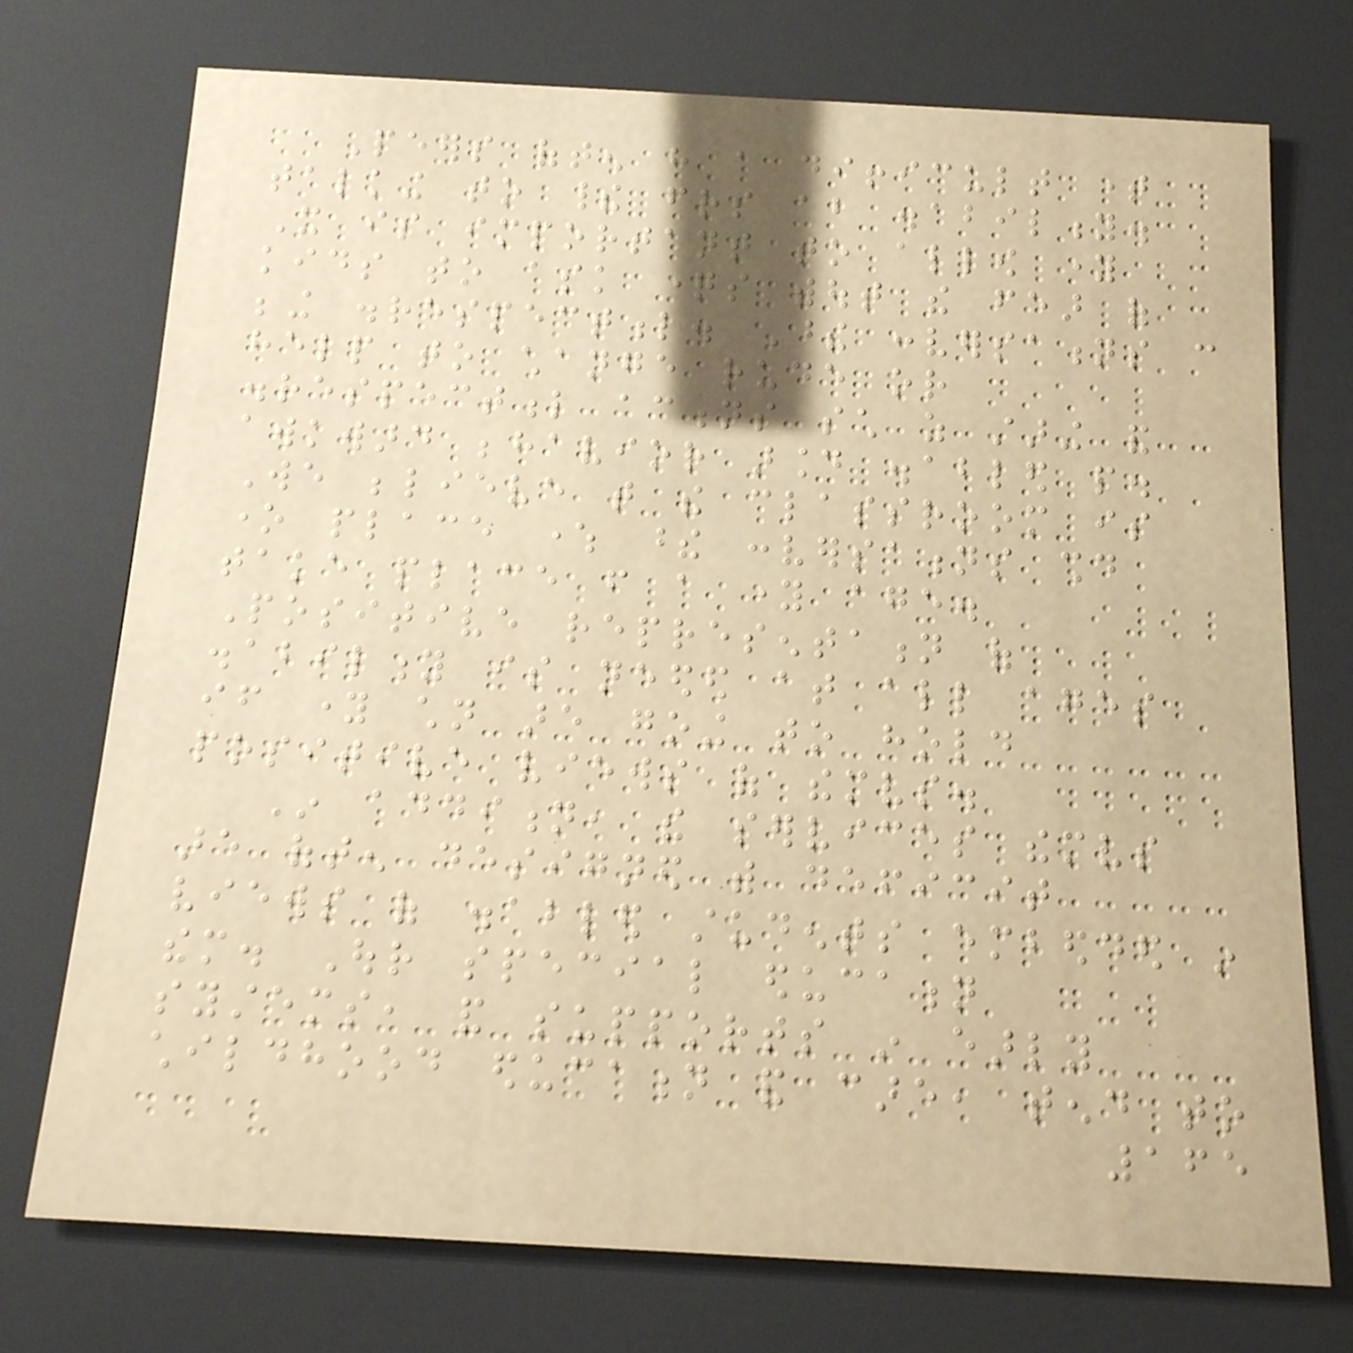Peers often have a difficult time
talking to their friends about disability.
It is important to allow young
kids to ask questions without the fear of
being disrespectful. These conversations can
help to change rude or
disrespectful actions such as staring and
awkward behavior around disabled people.
We believe that the classroom is
one place where these conversations should
take place from a young age.
Positive representation of
disability is needed at all ages
if young children are going to hold
positive views of themselves.
In addition, the services themselves
are often designed with deficit
views of disabled students embedded in
them. Our special education
systems, and supports in early
childhood education and care, tend to
165
